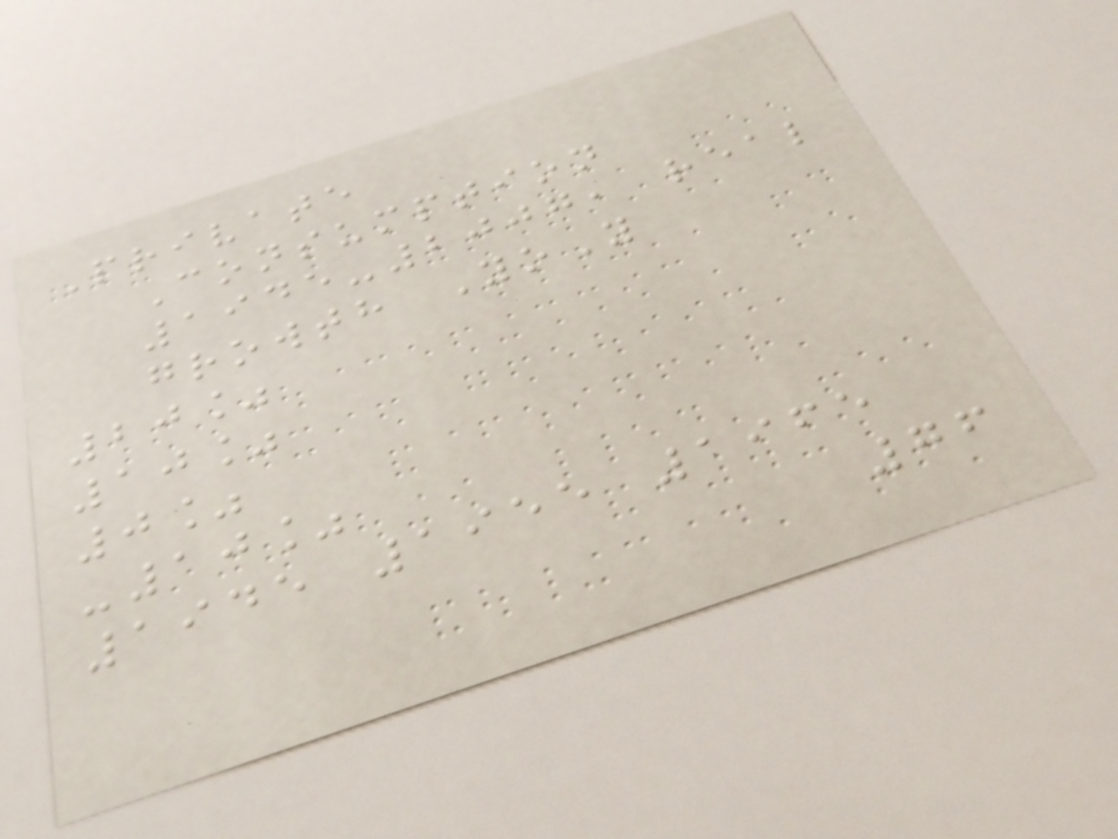Private
Consumption
1945-2007, real
growth YoY
20%
10%
0%
-10%
1945 1955 1965
76
